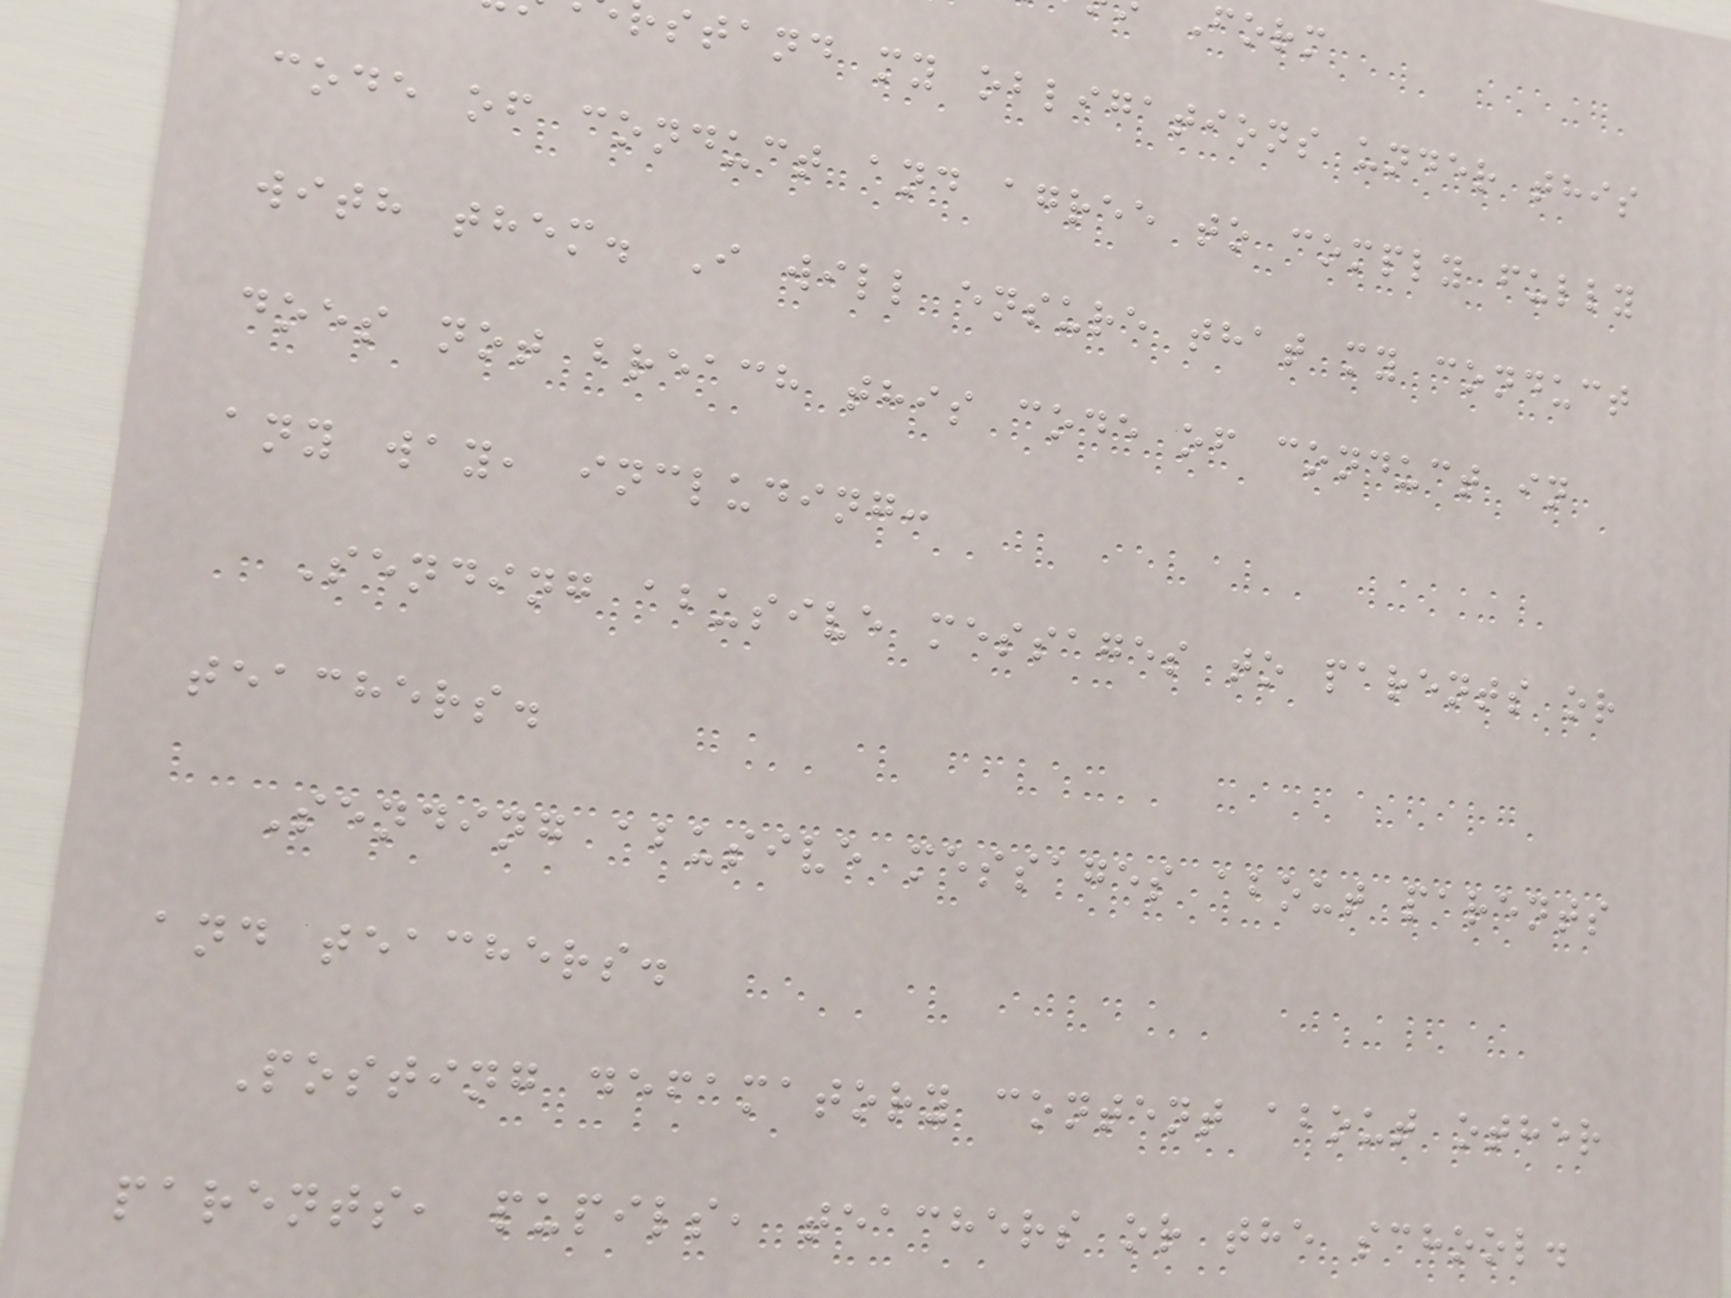stand my obligations under this
code of conduct and agree to comply fully
with them. I will ensure that my conduct
does not breach this code of conduct in
any way, including:
Sending abusive messages to parents or
teachers.
Sending abusive messages about parents
and teachers.
Posting defamatory content about other
parents, pupils, teachers or the school.
